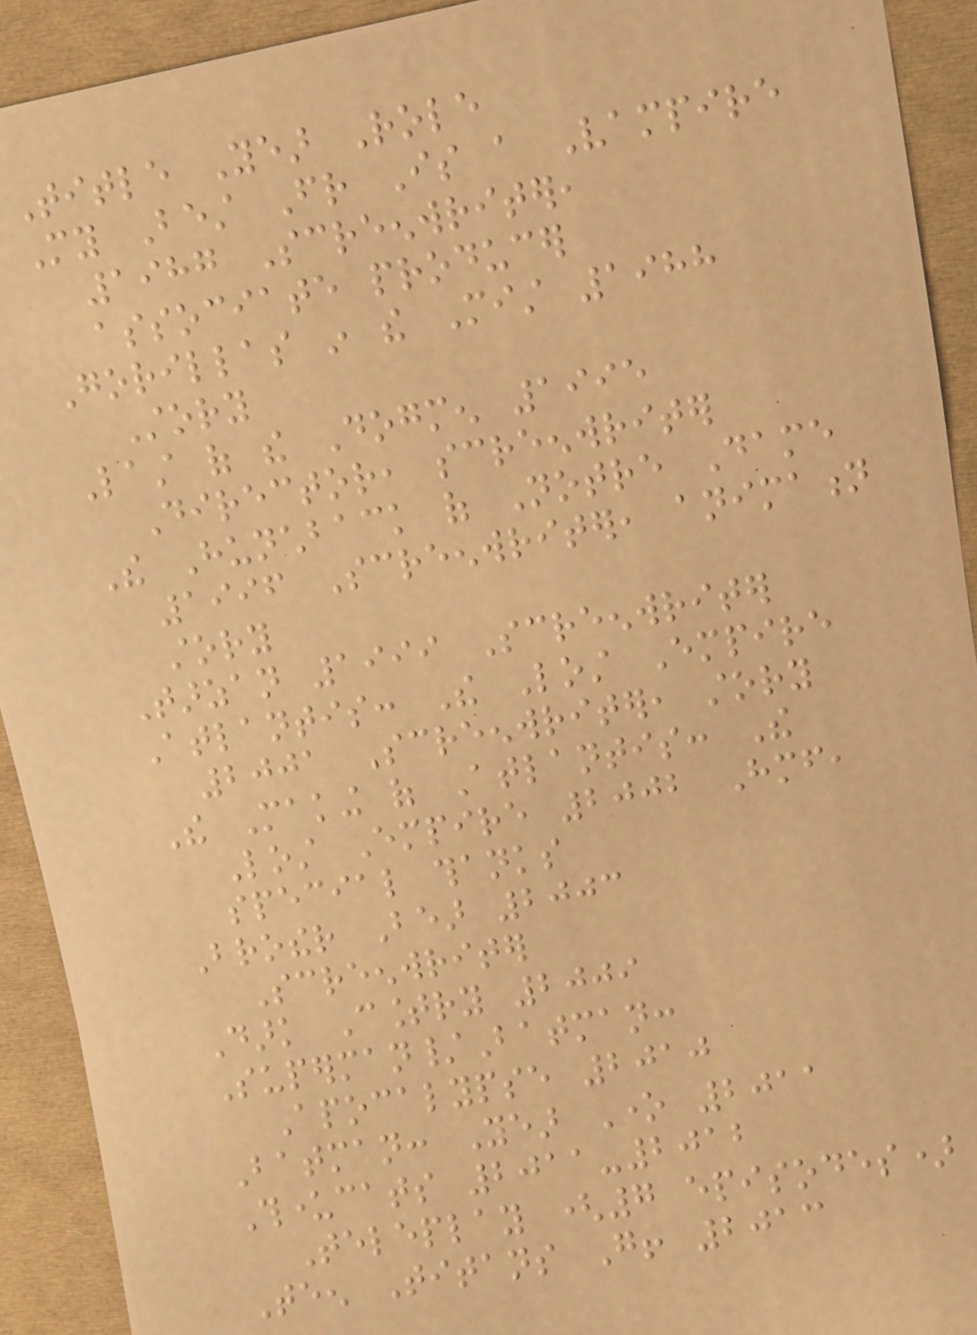Title Year Role
My Best Friend Is a Vampire
1987 Screenwriter,
associate producer
Gorillas in the Mist 1988
Story
Last of the Dogmen 1995
Director, screenwriter
The Hunchback of Notre Dame
1996 Screenwriter, animation
story
Tarzan 1999 Screenwriter
Atlantis: The Lost Empire
2001 Screenwriter, story
The Making of Atlantis: The
Lost Empire 2002 Himself,
special thanks
Brother Bear 2003
Screenwriter
Dark Country 2009
Superman/Batman:
Apocalypse 2010
Batman: Year One 2011
Thundercats 2011-2012
Teleplay (7 episodes)
Teen Titans Go! 2013
